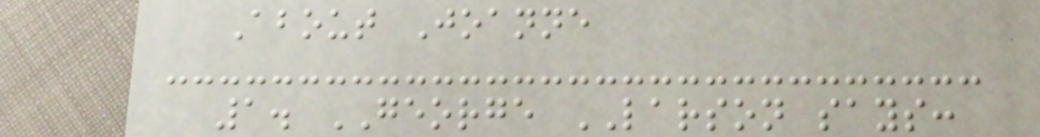About Joanne
1. GEORGE LARSON says:
